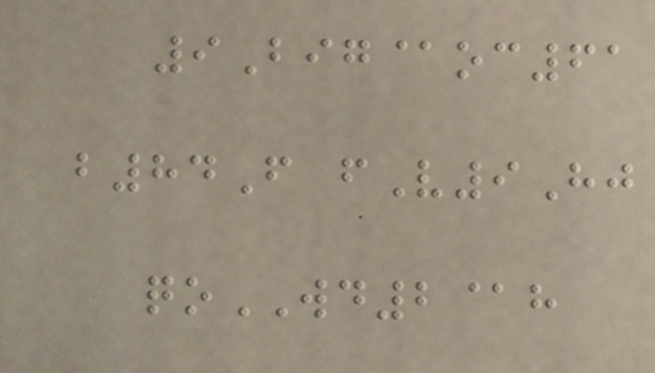9Big@oc61
b84F fV9Hj
qoWD2@h
